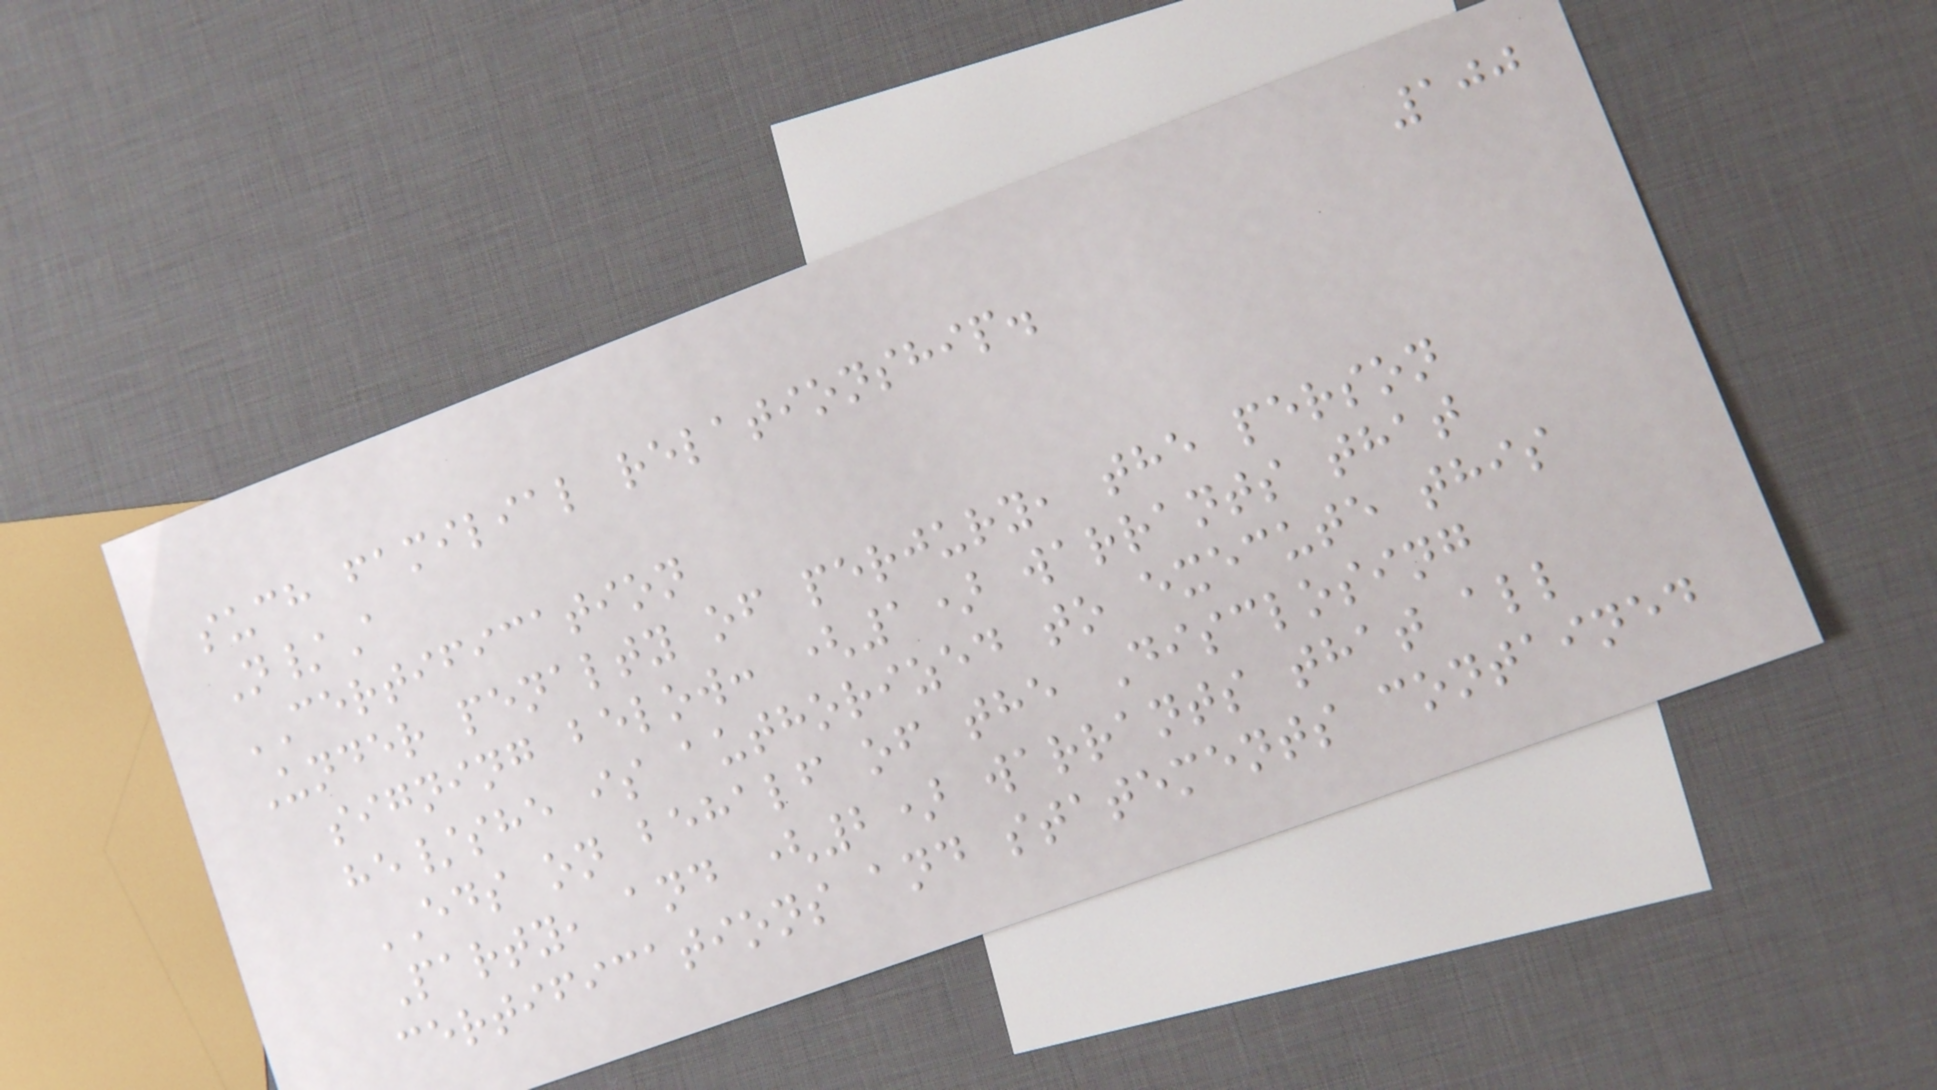100
such familial relationship.
N/A
CERTIFICATION
Under penalty of perjury, the person
signing below: (1) warrants that
he/she is authorized to execute this
EDS on behalf of the Disclosing
Party, and (2) warrants that all
certifications and statements contained
